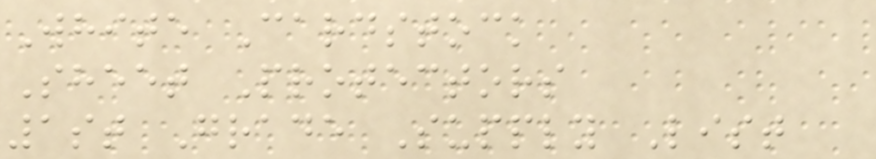White Cardstock
Sheet Protectors
1st Grade Supply List
